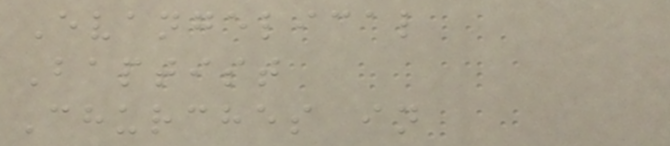Evangelical
Baptist
Churches in
